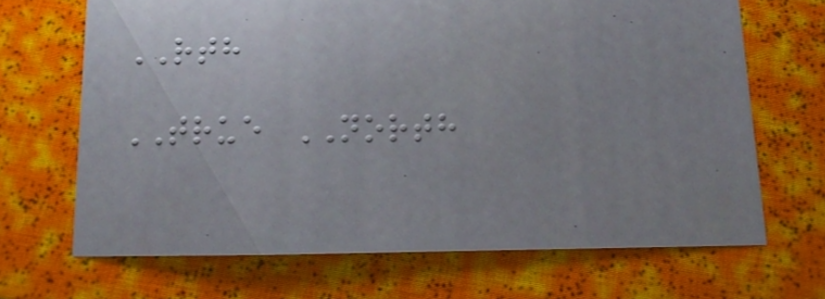RTH
TRUE NORTH
